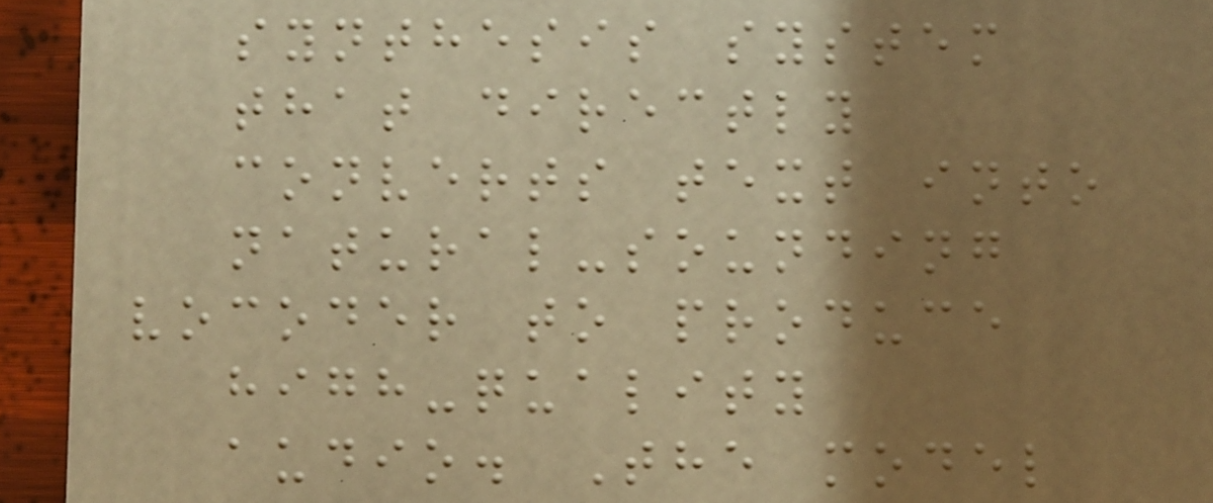synthesis system
that directly
converts text into
natural-sounding
vocoder to produce
high-quality
audio. The model
